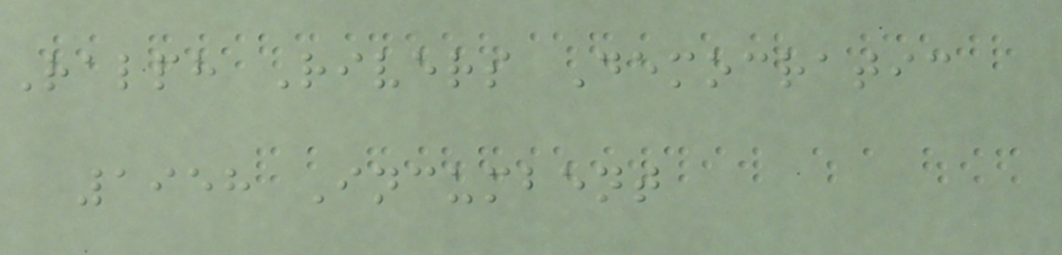Ralph Rivers Democratic
1958 Incumbent
